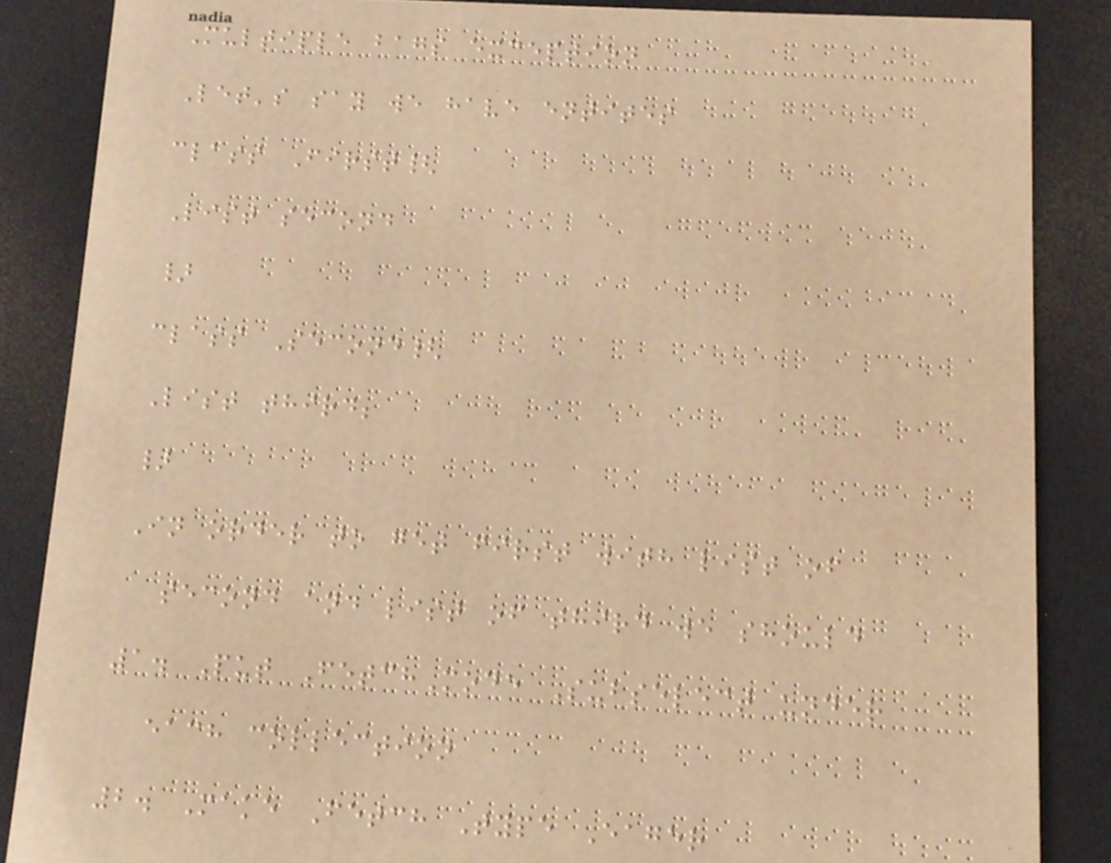Multiple bags exception
Let's say we have entites
class First{
List second
}
class Second{
List third;
}
In order to get first with list of
second and list of third we should
1. Put FetchMode Subselect under
each collection
2. Make Fetch Type Eager
